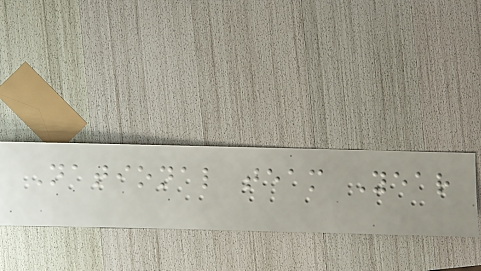National team Year
